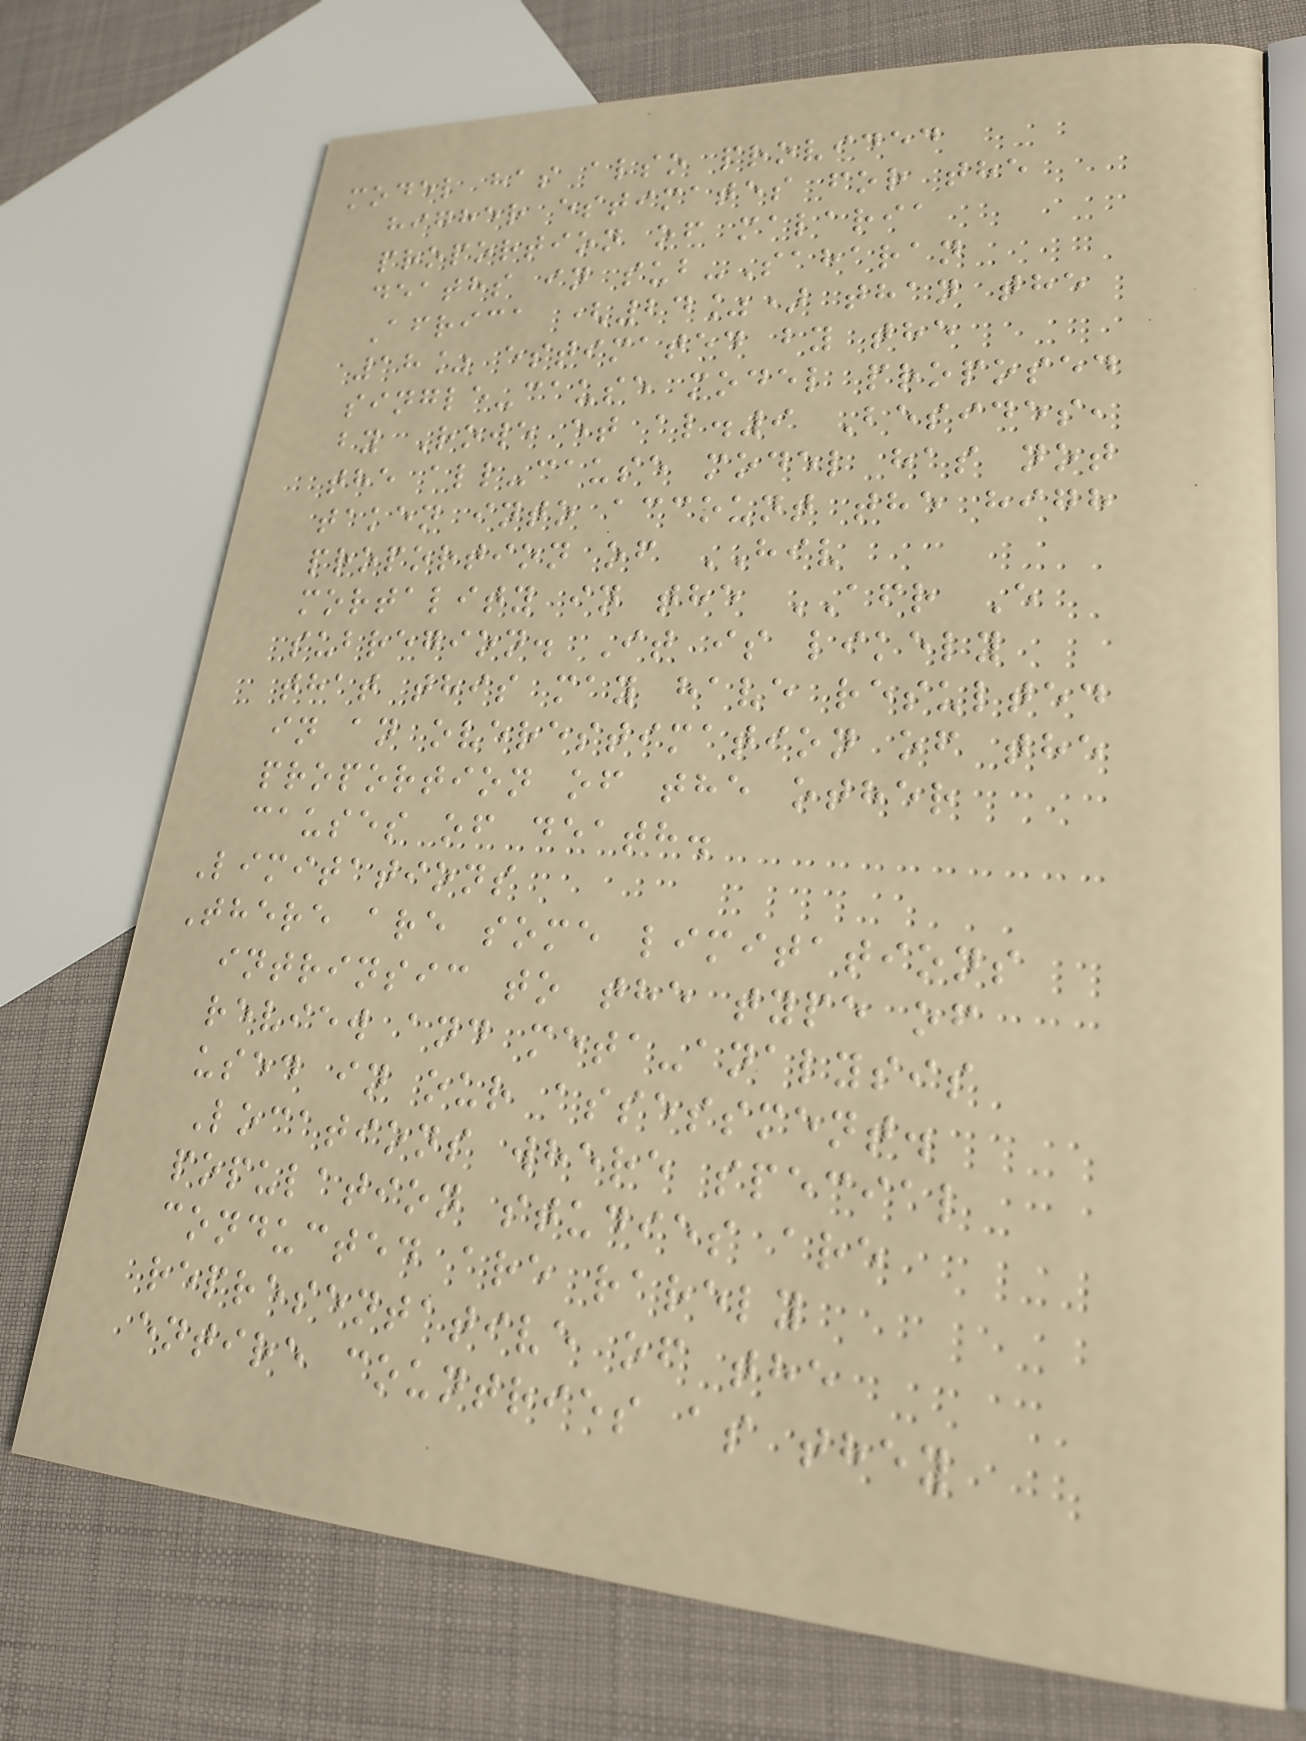model has also provided
higher estimates for the
proportion of malaria
deaths in sub-Saharan
Africa (24%) than the
18% estimated by the
single-cause model proposed
by Rowe et al.9 Besides,
the all-cause model has not
taken into account the high
proportion of HIV
mortality in the AFR E
subregion. It is likely
that this may have resulted
in an overestimation of the
proportion of the other
causes of death.
Limitations
There are some limitations
intrinsic to the type of
review and meta-analysis
used in our assessment.
Locations where special
population studies are
conducted are rarely
representative of the
entire countries as they
